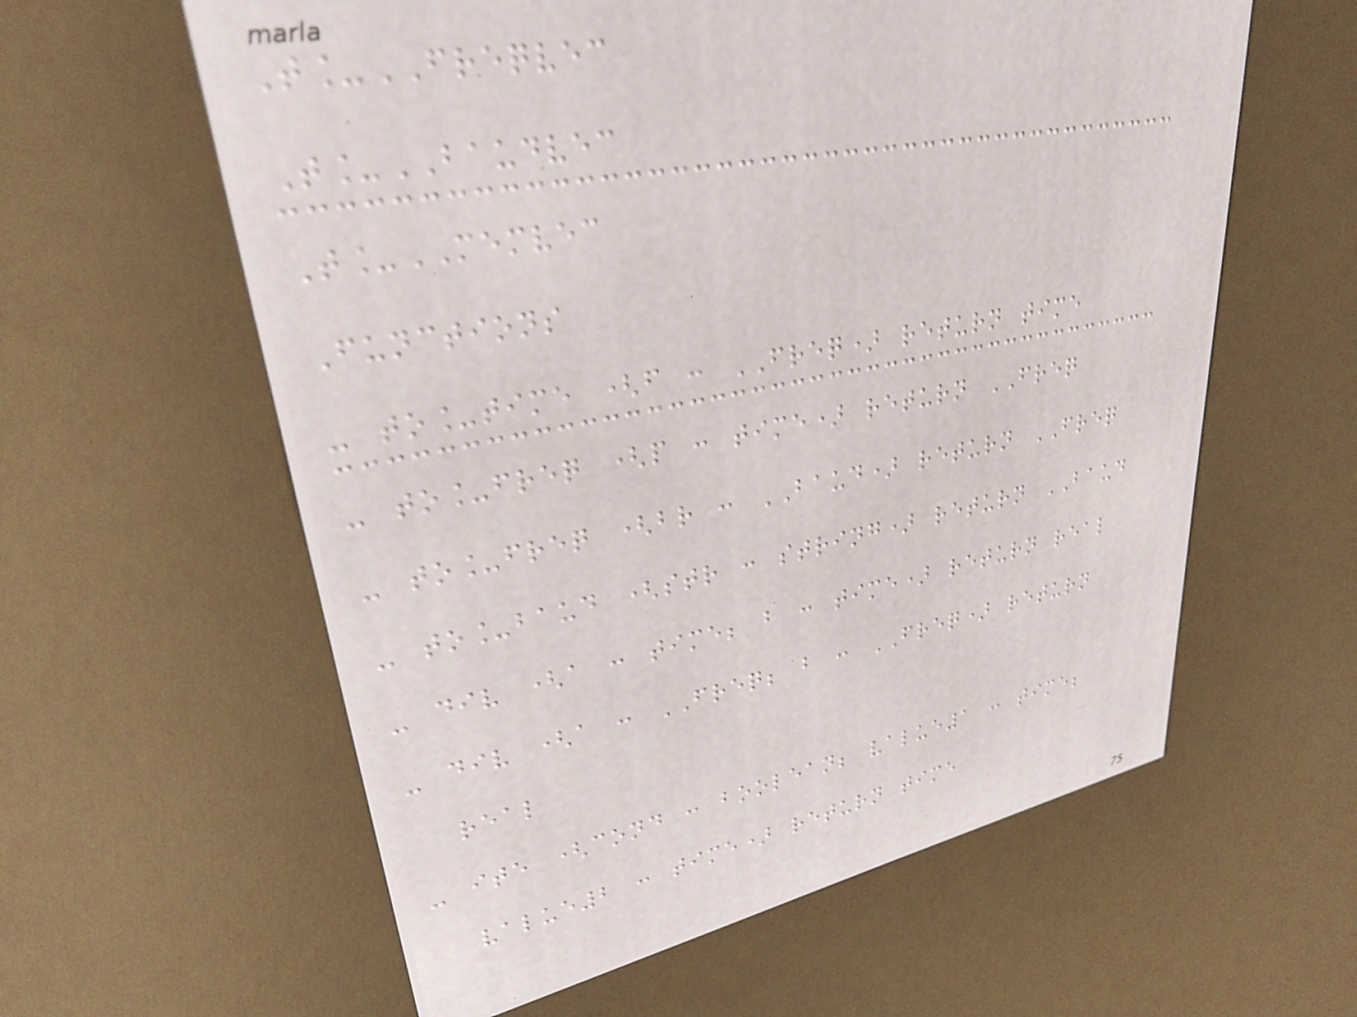T_FREQVEC
T_BAUDVEC
T_MEMVEC
Functions
- to_time (f : FREQ) return time
- to_freq (p : time) return FREQ
- to_freq (br : BAUD) return FREQ
- to_baud (str : string) return BAUD
- div (a : time; b : time) return real
- div (a : FREQ; b : FREQ) return
real
- ite (cond : boolean; value1 : time;
value2 : time) return time
